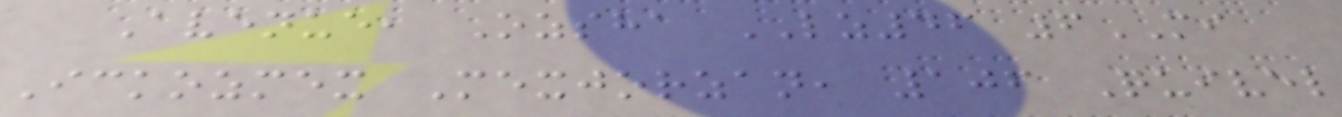Avenue, Ozsha LZ46 6MI
Ickozmex Mexjorzan, 106 Quivel
